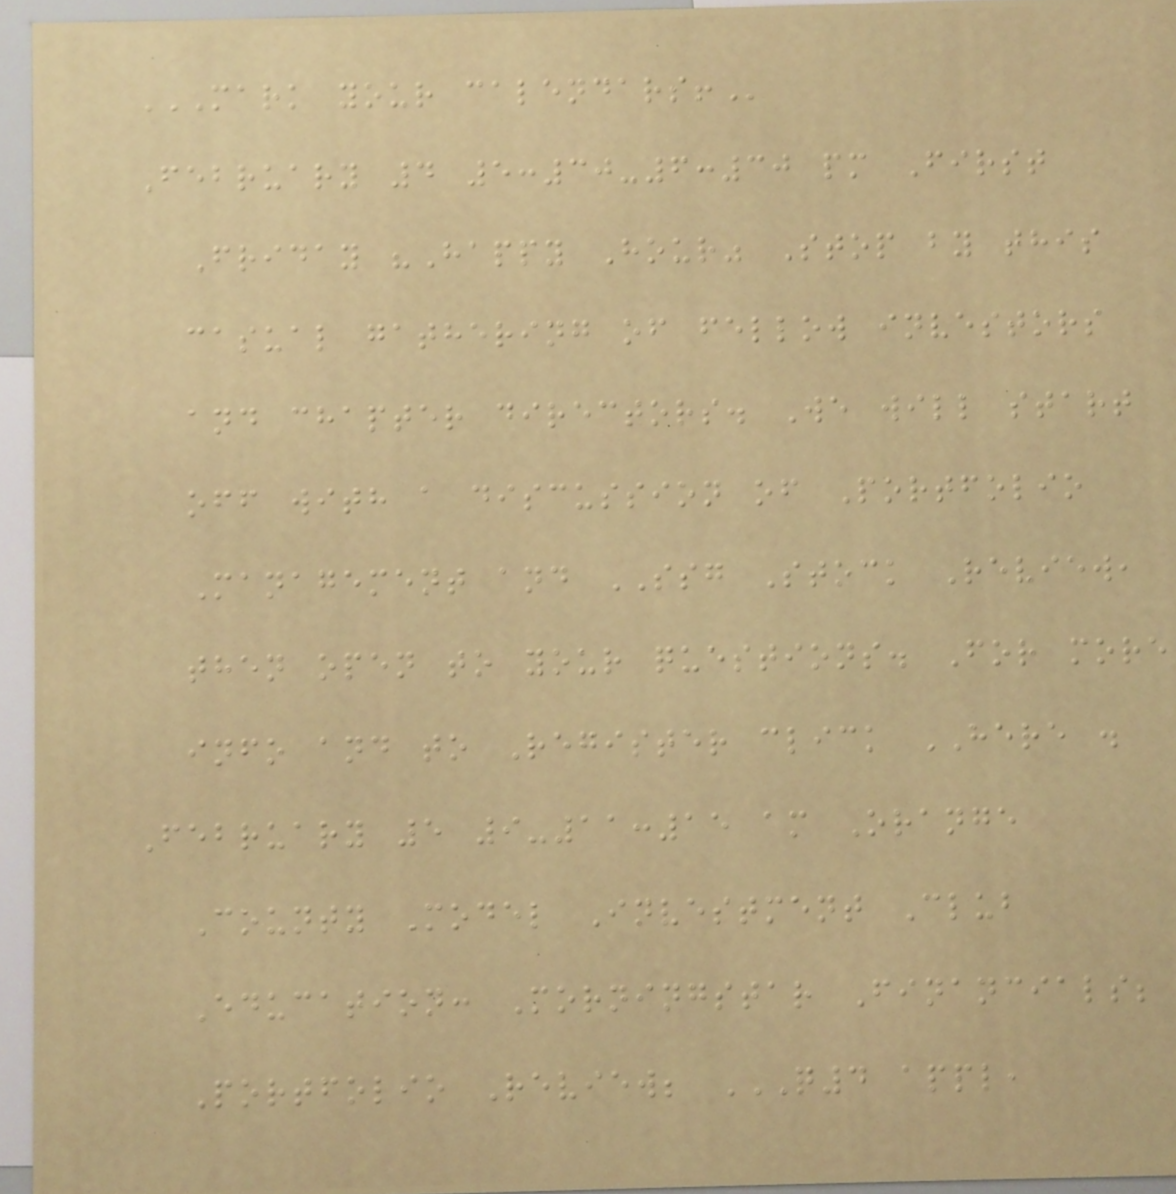MARK YOUR CALENDARS!
February 4 5:30-6:30 pm First
Friday "Happy Hour" Stop by this
casual gathering of fellow investors
and chapter directors. We will start
off with a discussion of Portfolio
Management and SSG Stock Review,
then open to your questions. For more
info and to Register click HERE .
February 5 9-11:15 am Orange
County Model Investment Club
Education: Morningstar Financials;
Portfolio Review; Q4 APPL,
